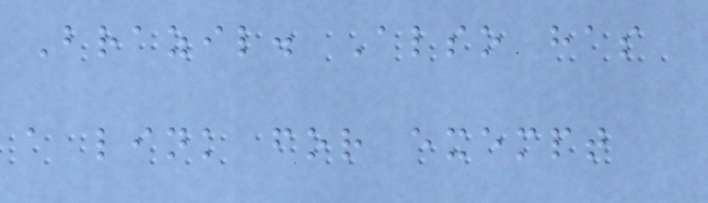Brazil. Also has
a link for exempt
